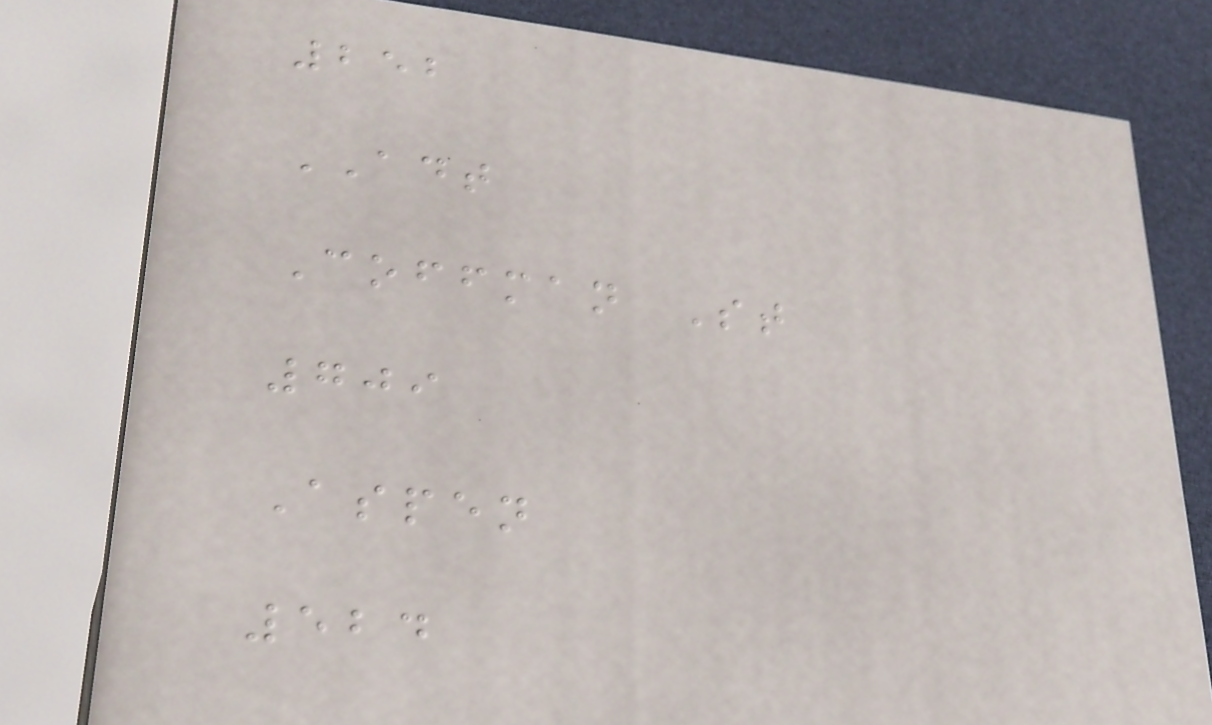252
ADT
Coffman St
709
Aspen
524
